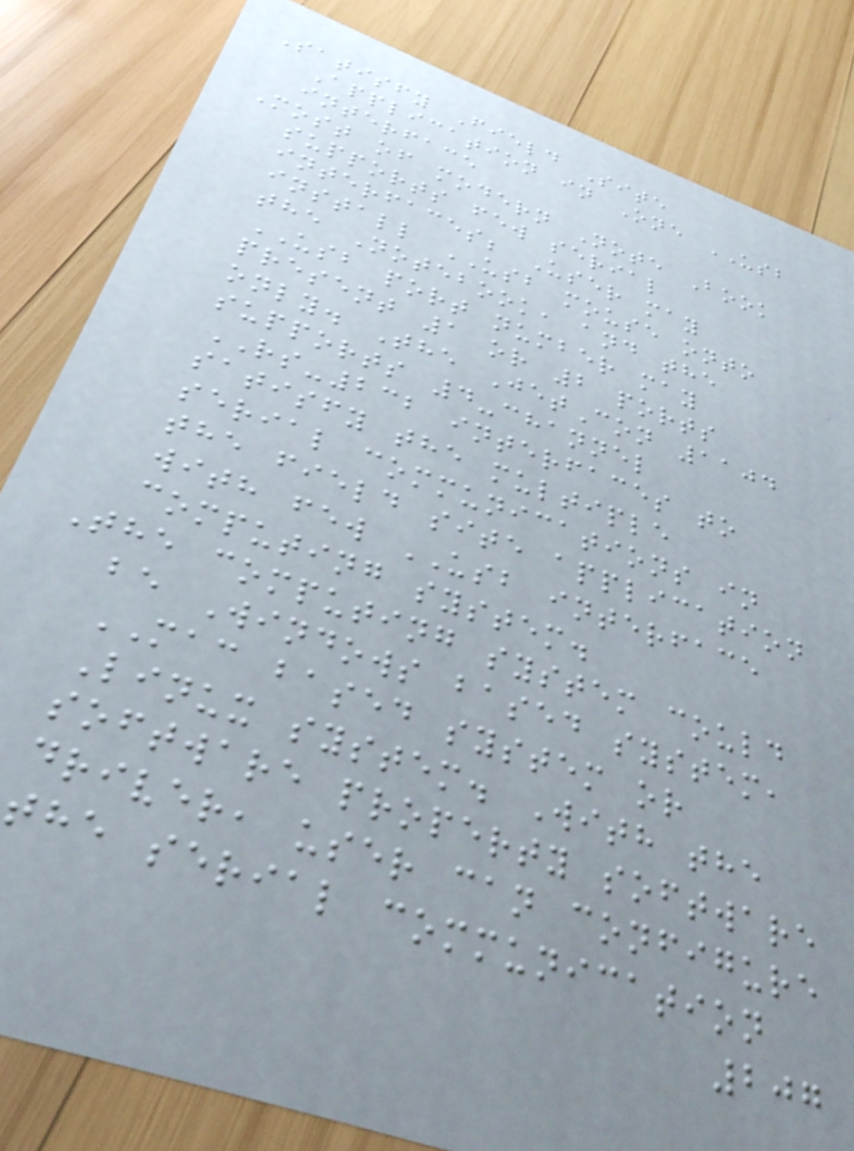Satisfy Field Site
Application in One USB
interface
Most of modern Note Book
supports few serial
interfaces; User may
install USB mouse onto
the Notebook, and the
USB port number may
present 1 or 2 ports
only. The JetCon 1104
supports 4-channel
RS-232 interfaces to
satisfy the multiple
serial communications in
the field site application
with few USB interface
computing system.
The computing system could
be Windows based system,
MAC based system or
Linux system. With the
software property software
driver, user can configure
the serial communication
207
